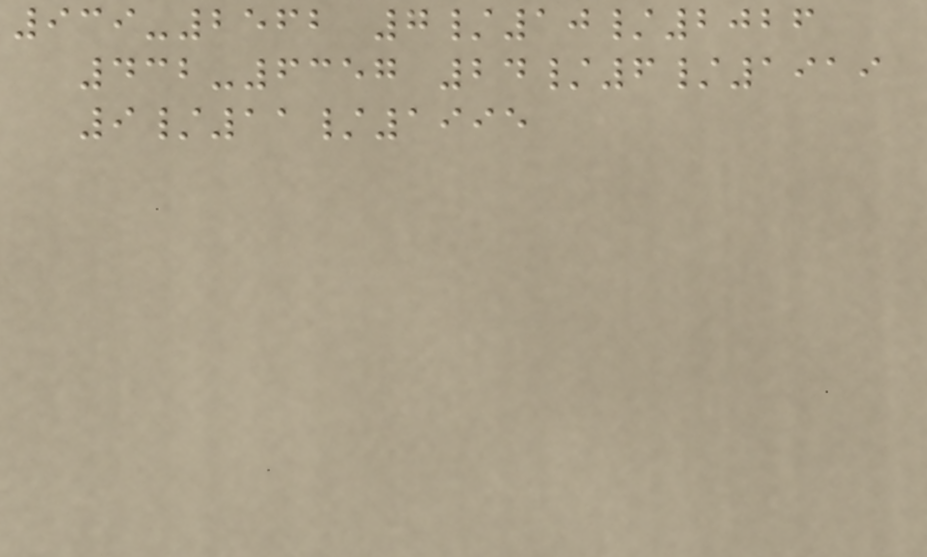939-2562 7/10/2026
432-6357 24/6/1919
9/11/1995
